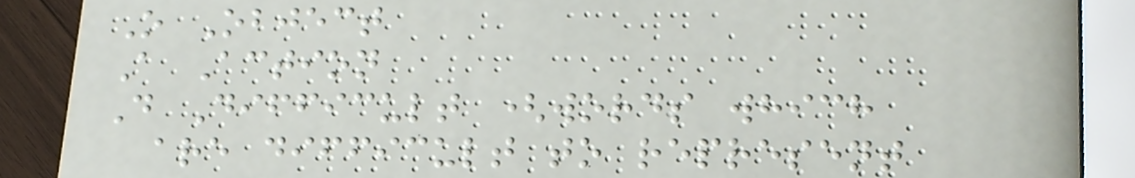O Object
A Action
D Difficult (words which
are difficult to represent
